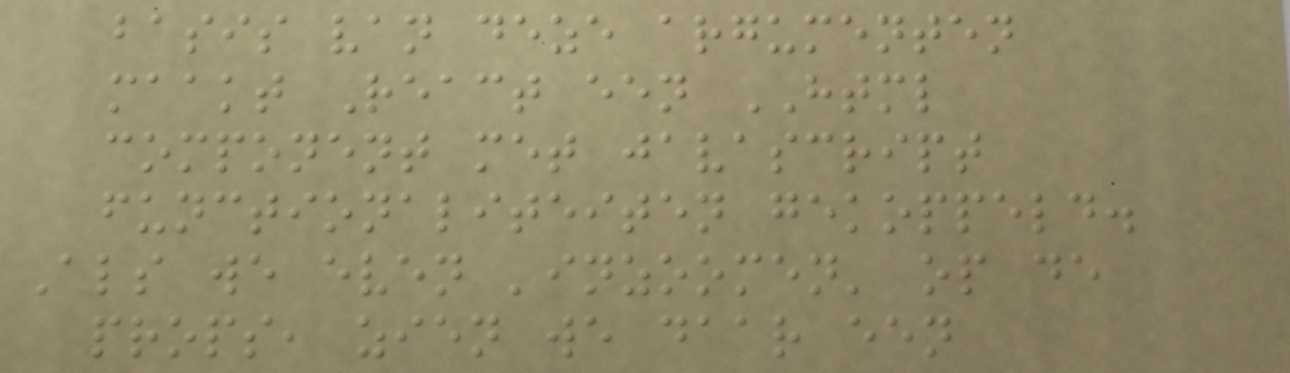basis van deze argumenten
maakt React een HTML
component met javascript
functionaliteiten gekoppeld.
Als we even 'inzoomen' op de
props, zien we daar een
